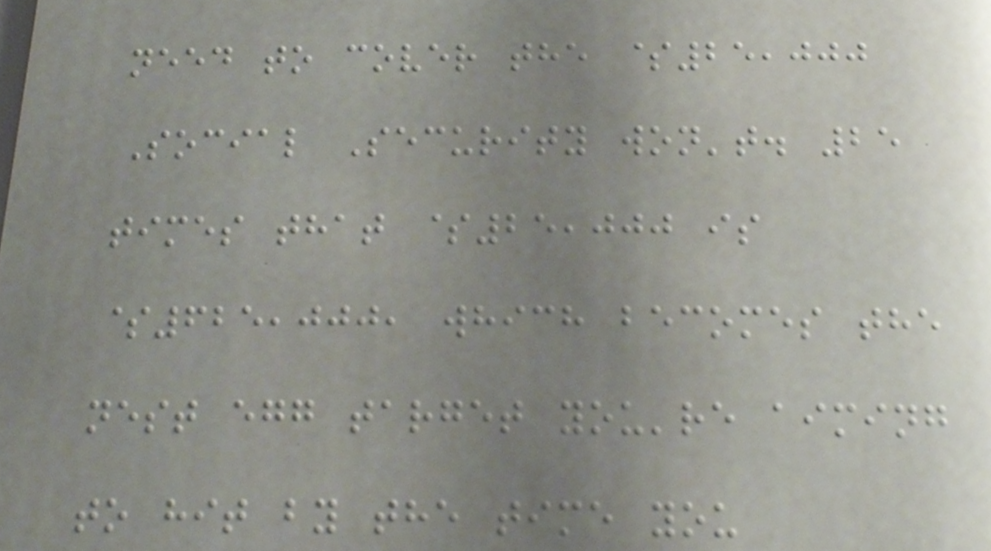need to cover the $25,000
Social Security won't. 25
times that $25,000 is
$625,000, which becomes the
nest egg target you're aiming
to hit by the time you
